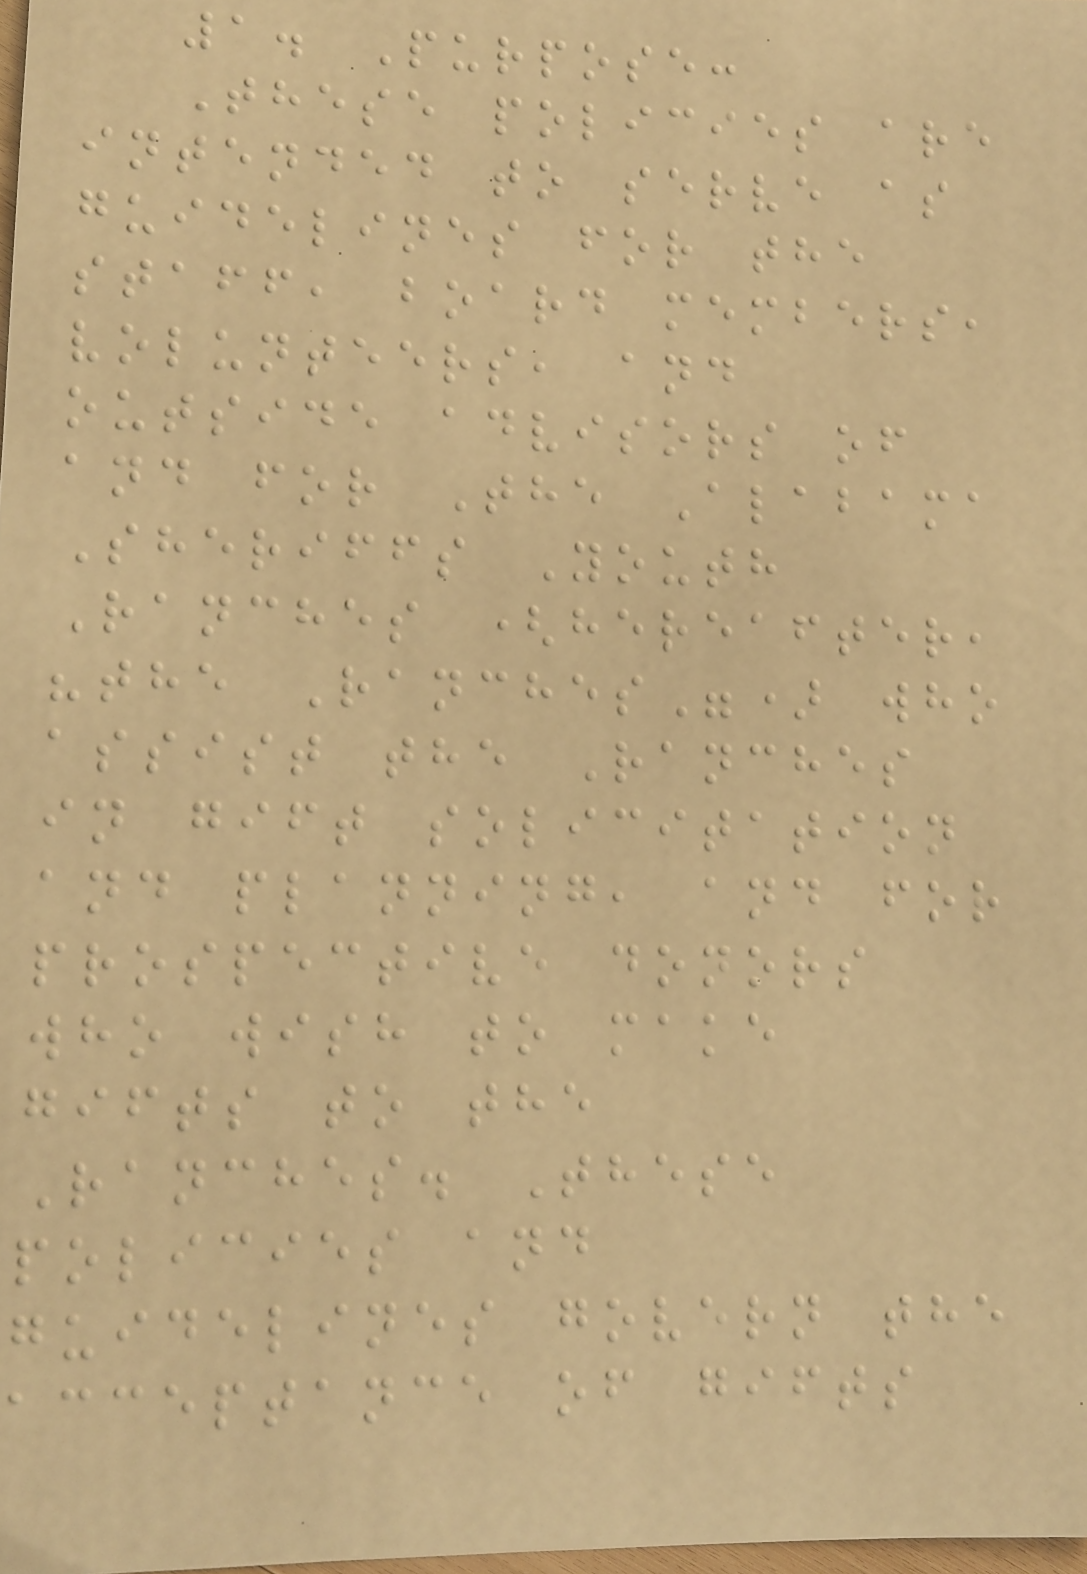1. Purpose:
These policies are
intended to serve as
guidelines for the
staff, board members,
volunteers, and
outside advisors of
and for The Alabama
Sheriffs Youth
Ranches (hereafter,
"the Ranches") who
assist the Ranches
in gift solicitation
and planning, and for
prospective donors
who wish to make
gifts to the
Ranches. These
policies and
guidelines govern the
acceptance of gifts
